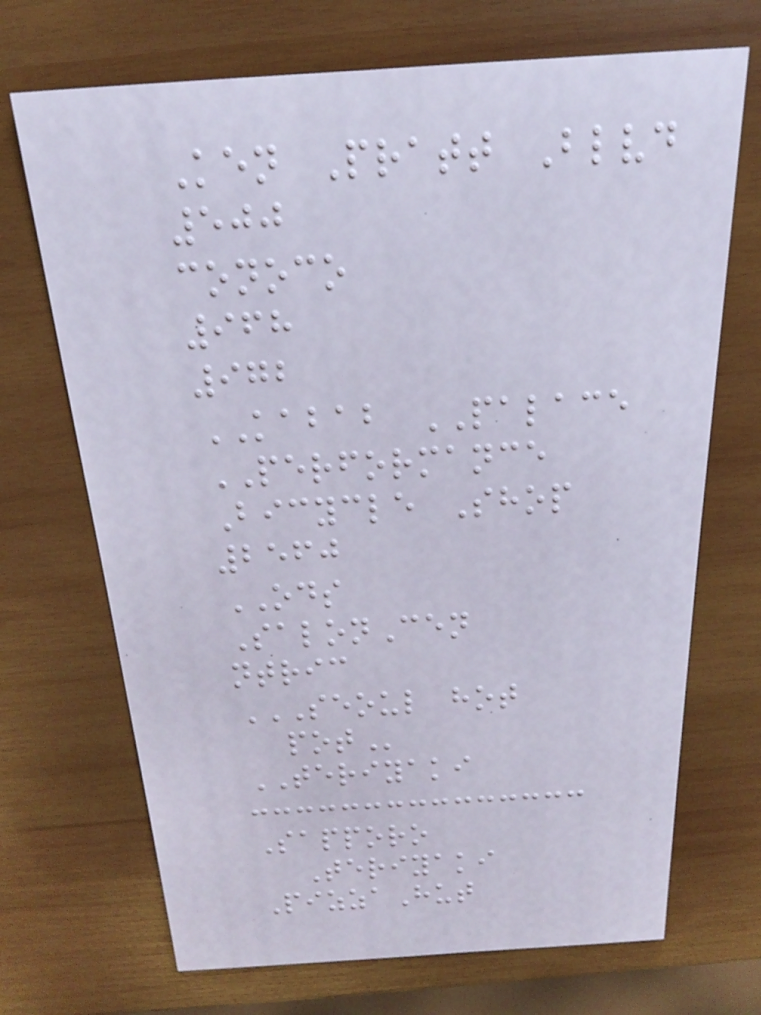Ken Pratt Blvd
500
conoco
968
972
KABAB PALACE
PERFORMANCE
Bicycle Shop
2560
ODS
SalonCen
ntric
SEOUL HOT
POT
TERIYAKI
Sapporo
Teriyaki
PizzaHut
